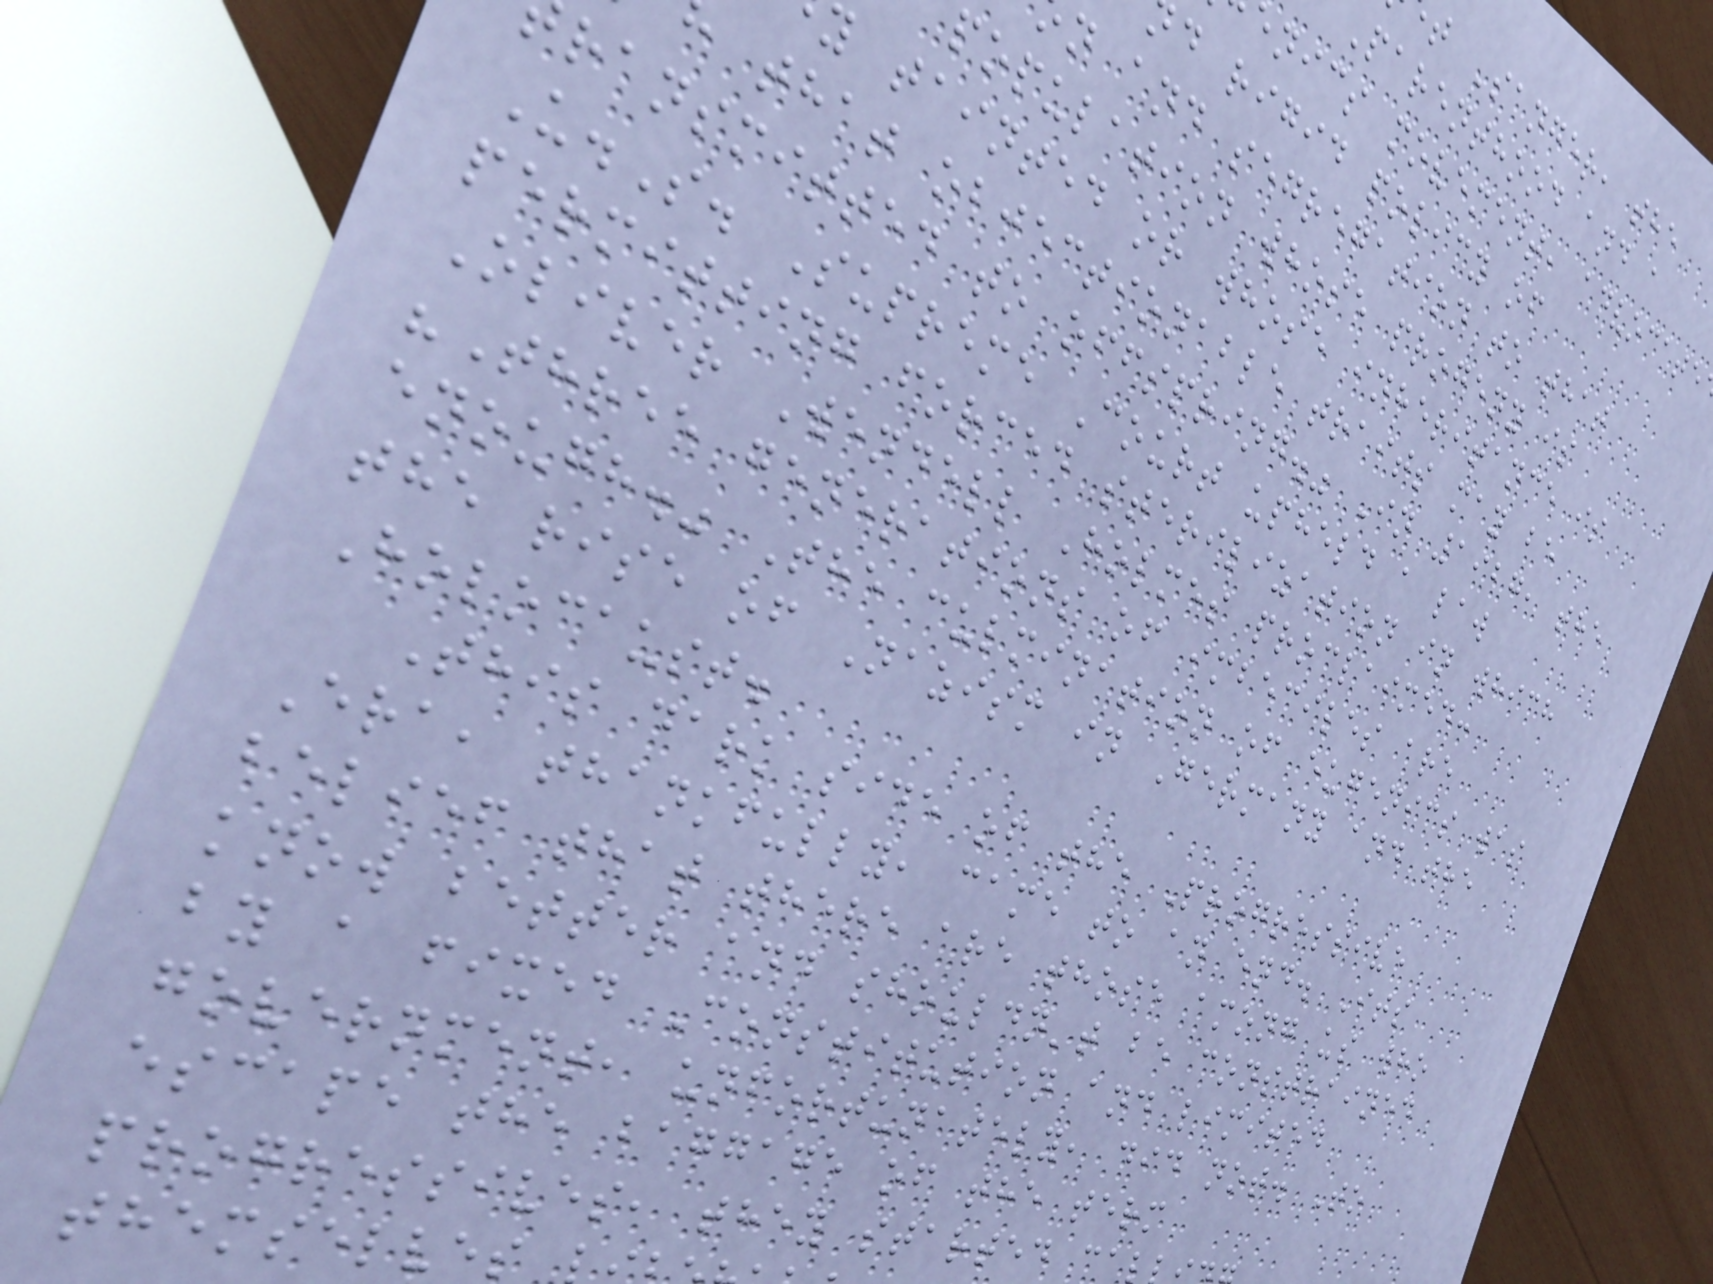t Sanger, the
Parenthood and a
enics movement, advocate
d rigid policy of
n and segregation to that
population whose progeny is
y tainted or whose inheritance is
that objectionable traits may be
ransmitted to offspring." In 1927, the
U.S. Supreme Court upheld a law
permitting forced sterilization in which
Oliver Wendell Holmes proclaimed:
"Three generations of imbeciles are
enough." The culmination of eugenics was
the rise of Nazism in Germany and the
Holocaust.
This dark side of the Progressive
Era, thankfully, came to an end. Its
belief that there are those among us who
know better and shouldn't be constrained
by a fixed Constitution and limited
government, unfortunately, did not. To
escape the baggage of the term
progressives, they started ca
themselves
